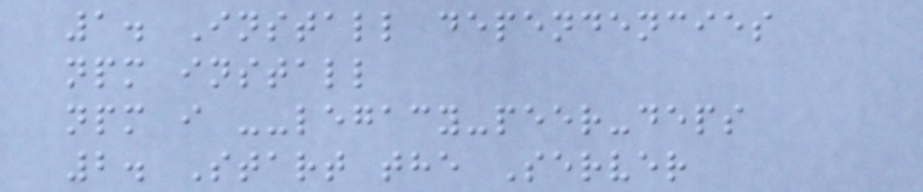1. Install dependencies
npm install
npm i --legacy-peer-deps
2. Start the Server
